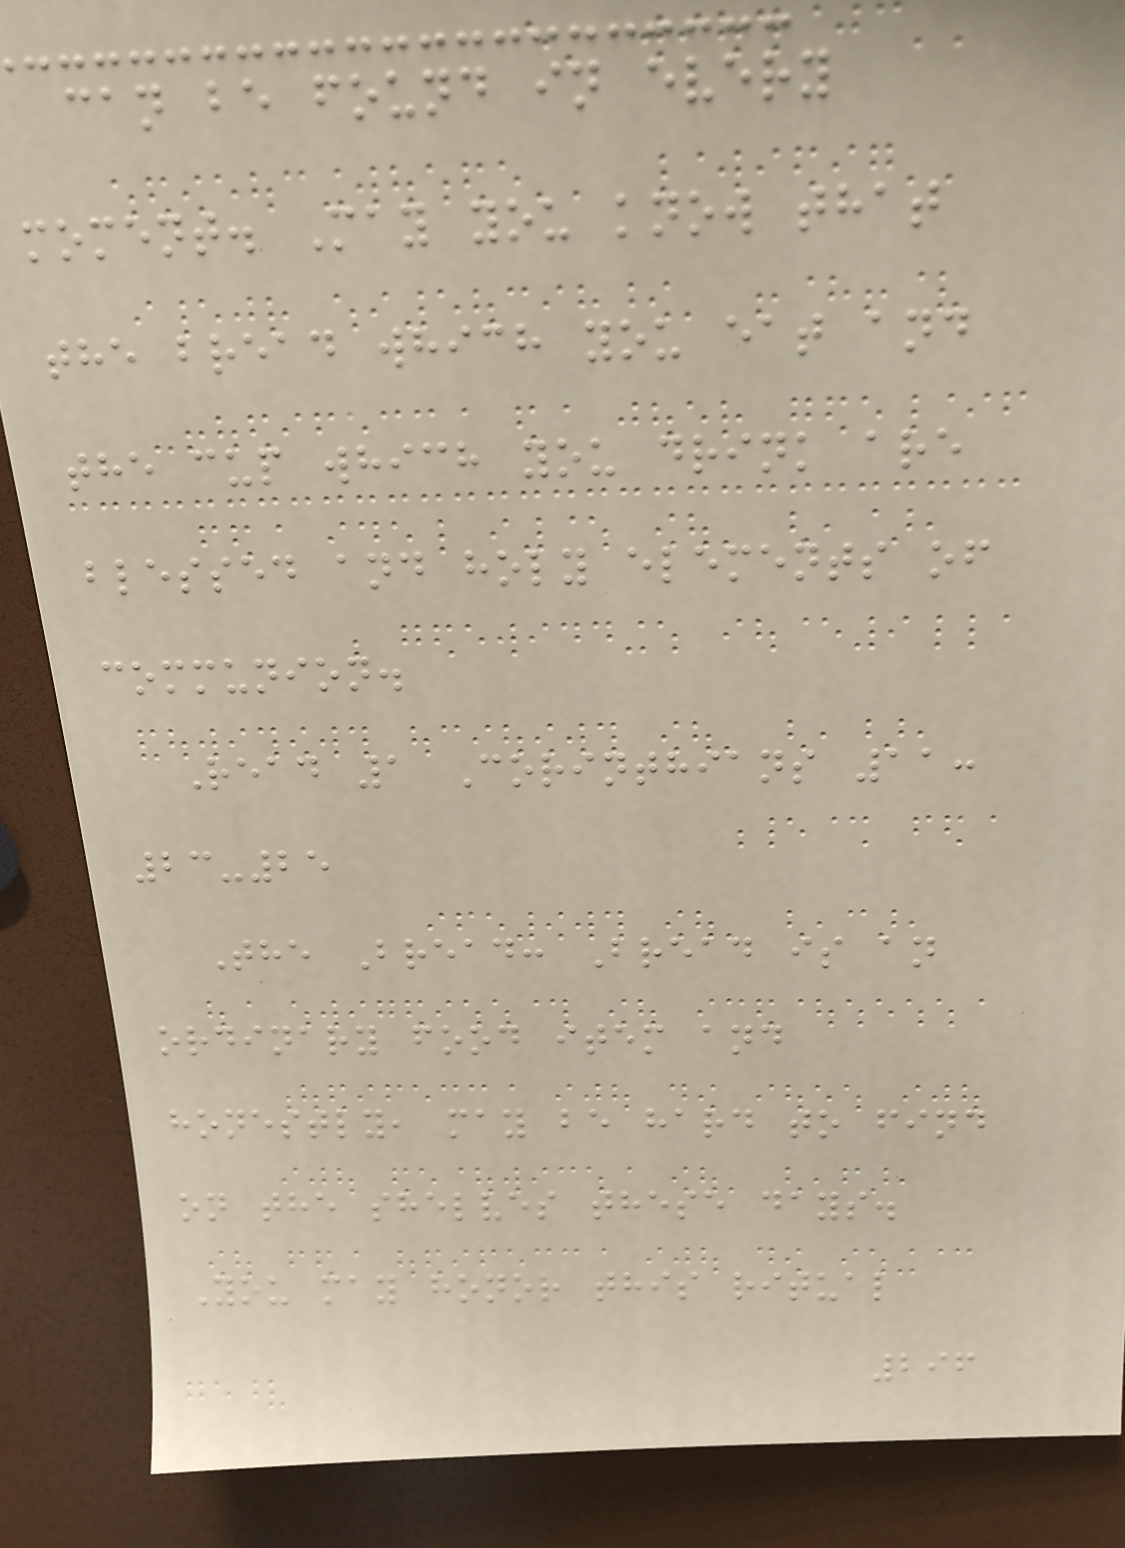can be found in every
moment. May you know that
the bread which you eat and
the cup which you drink are
blessed and holy elements of
communion.
Read 1 Corinthians 11:
23-25
The Bread: Bread is an
ordinary food item and
honestly, may be hard to find
on the shelves these days.
You may honor this ritual
296
